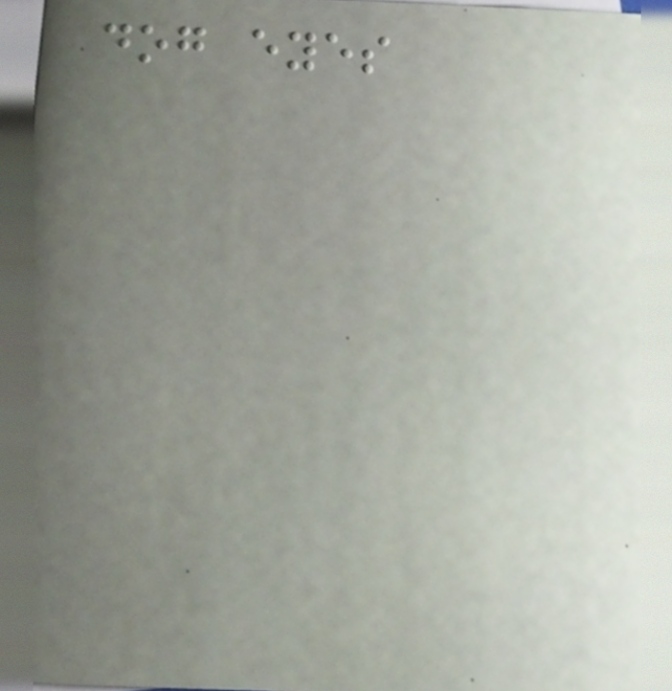dog eyes
